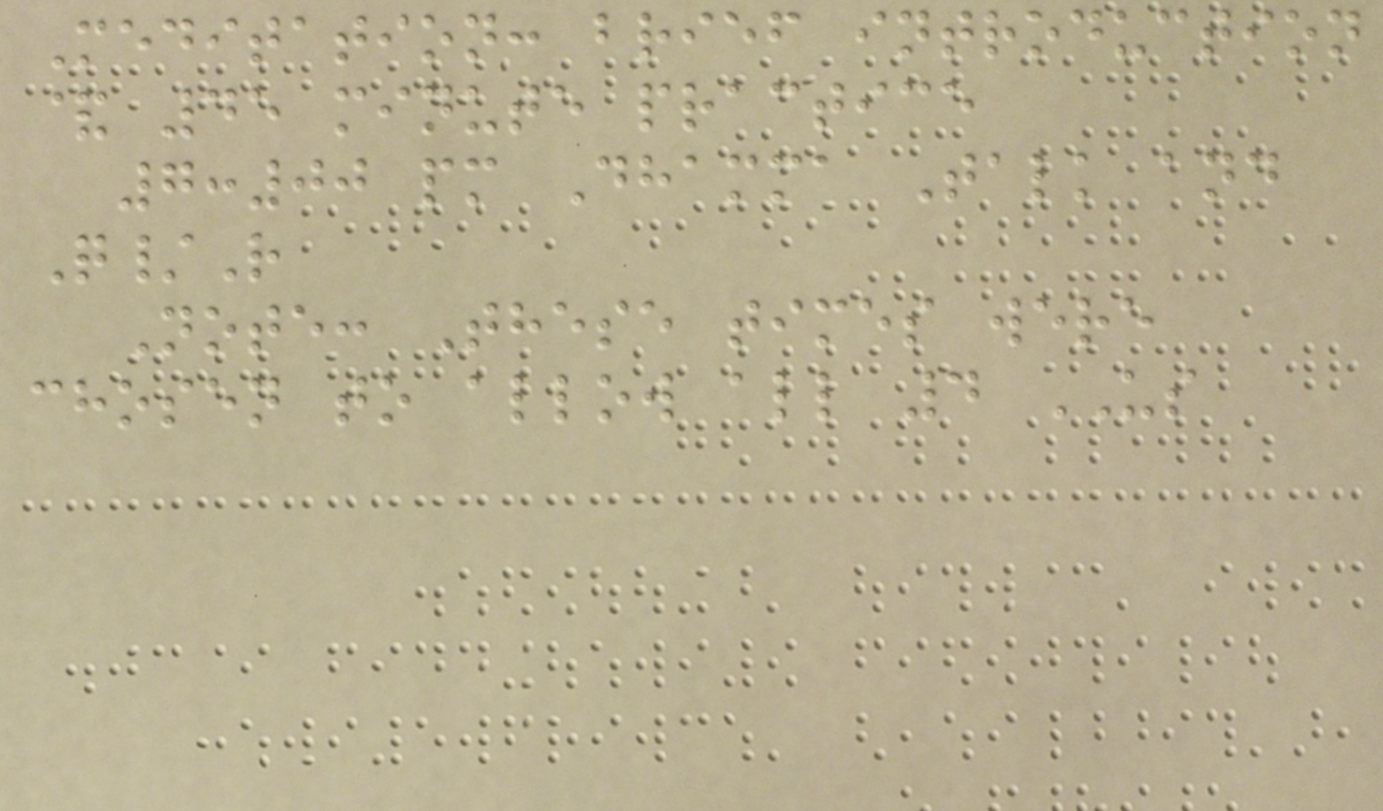Meditation: brief introduction
& 45 minute practice
7:00 pm Dhamma Talk and
Q/R
Note: These times were
chosen to allow all 4 US
